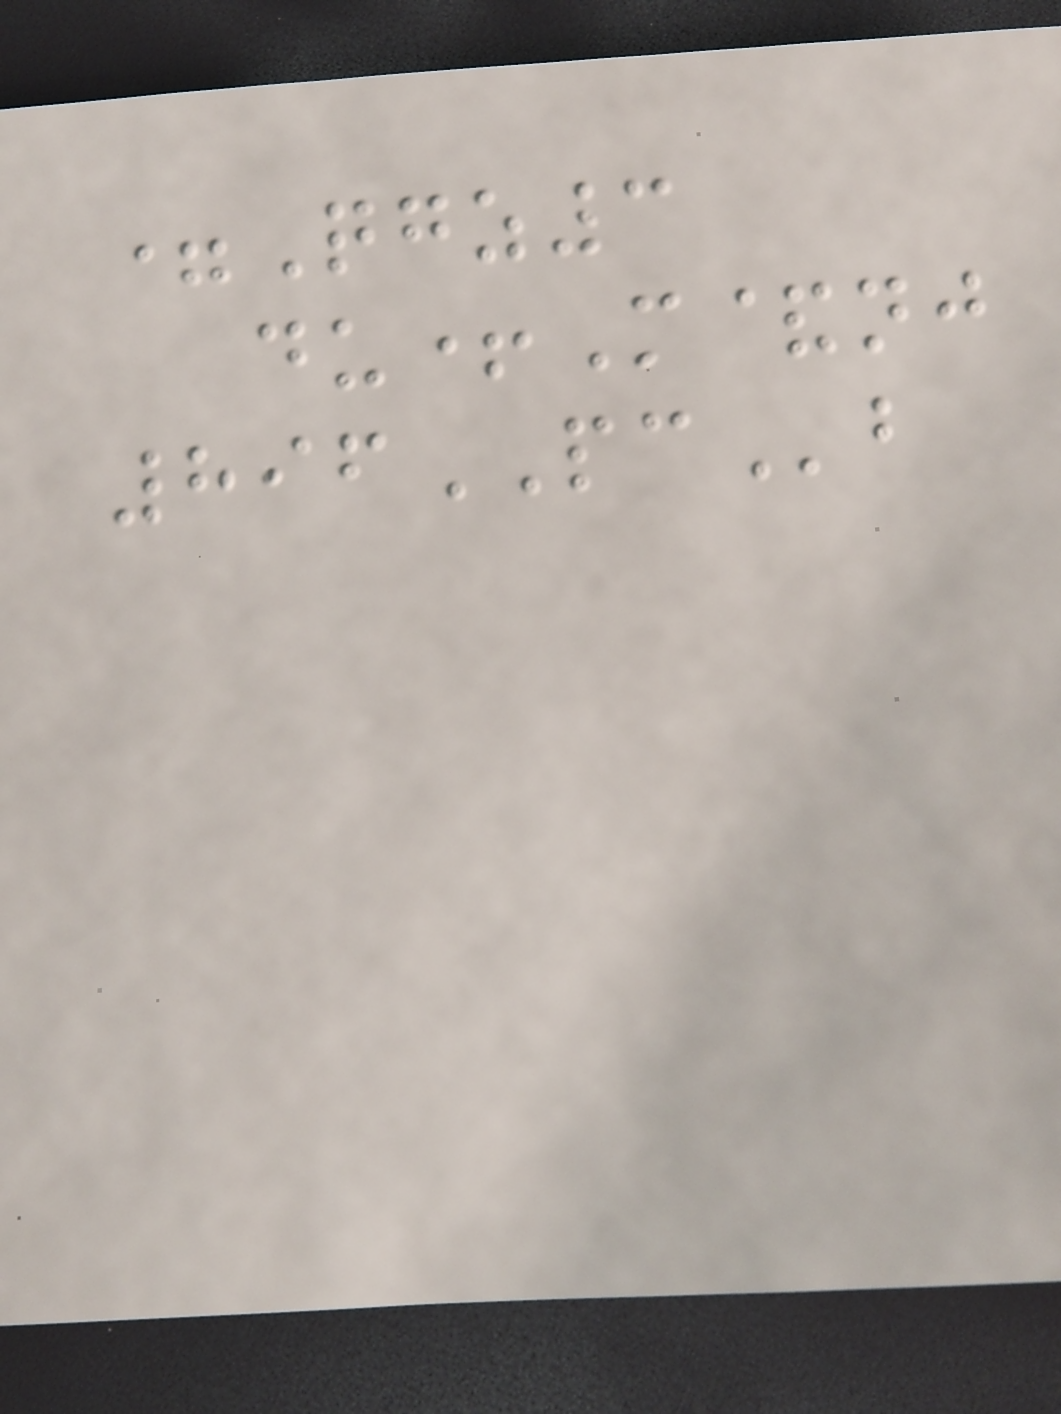=Qgz3
du+M&nj
896PCb
